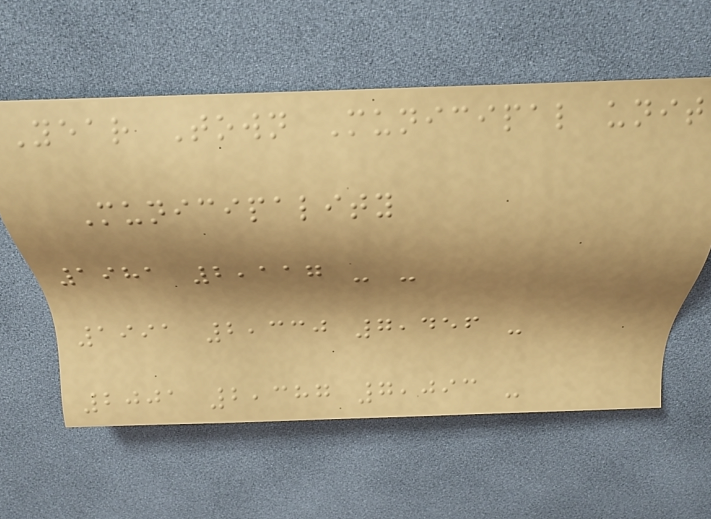Year Town Municipal unit
Municipality
1981 2,117 - -
1991 2,330 7,456 -
2001 2,387 7,093 -
